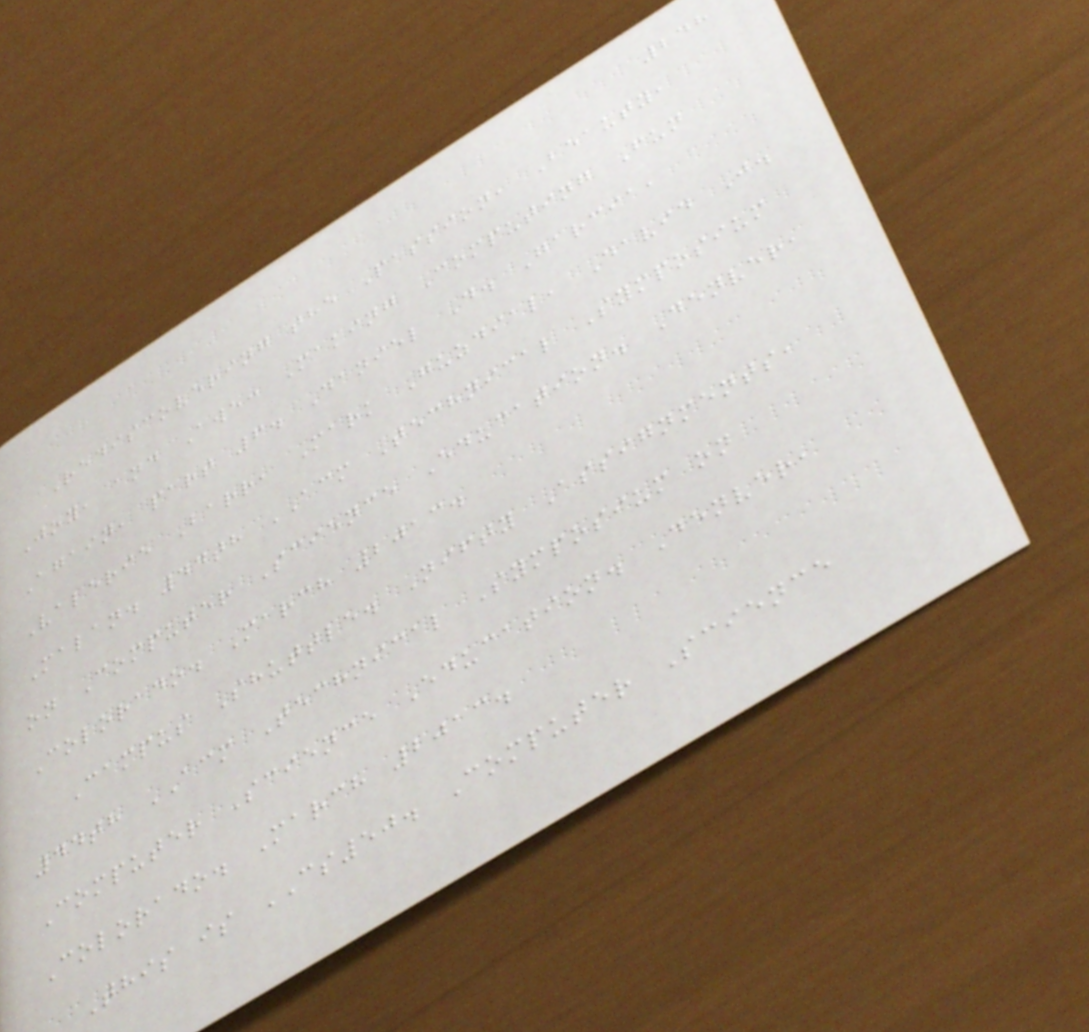248
Rediscovering the Passion, Beauty,
Joy, and Awe: Making Computing Fun
Again, part 6. Daniel D. Garcia,
Valerie Barr, Mark Guzdial, David J.
Malan. 44th ACM Technical Symposium
on Computer Science Education. Denver,
Colorado. March 2013.
Campus Shuttle. Nifty Assignments,
44th ACM Technical Symposium on
Computer Science Education. Denver,
Colorado. March 2013.
This is CS50. Computer Science
